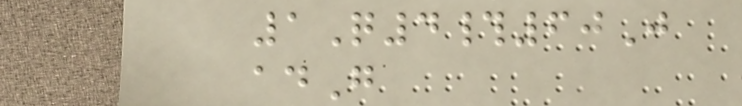1Q4#60J
adG
